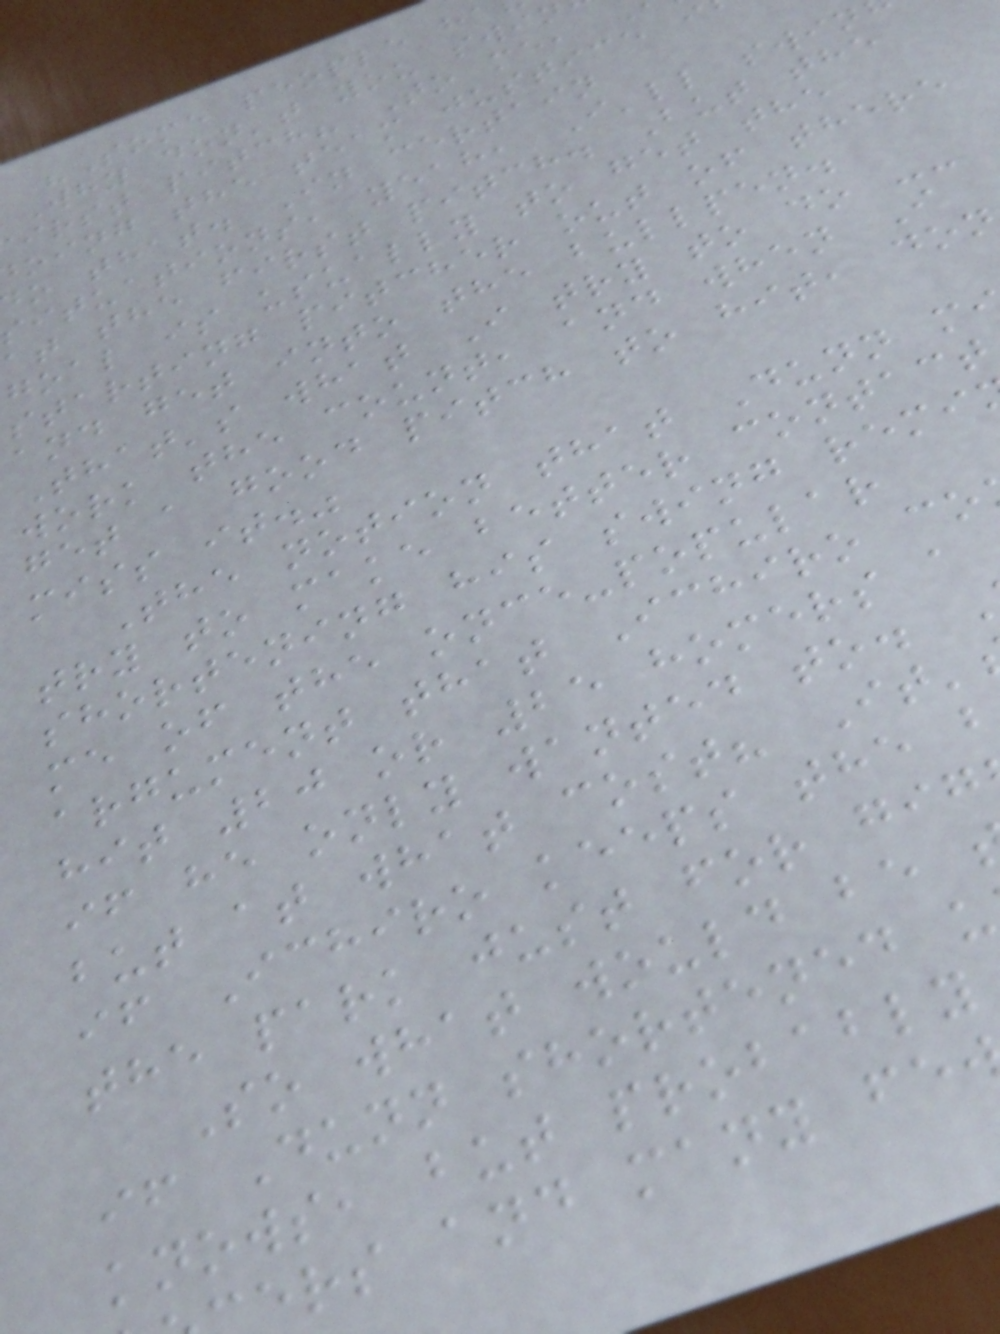"Some people h
Why don't you swi
irst pitch? To me,
oing the team justice i
o that. In certain
ituations, yeah, I'll swin
at the first pitch. But the
goal is usually to get the
starting pitcher out of there
and get into the bullpen.
That's what I try to do --
work the count, and when I
get a good pitch to hit, don
miss it."
The notion that Dunn m
try to make better contact
shortening his swing remi
me of the once-popular
argument that Ichiro co
hit 20 or 25 homers a
if he only wanted to.
but at what cost? It'
if Ichiro keeps the
the park just for gig
So what would be
if Dunn shortened u
knows, but probably
ers and many fe
